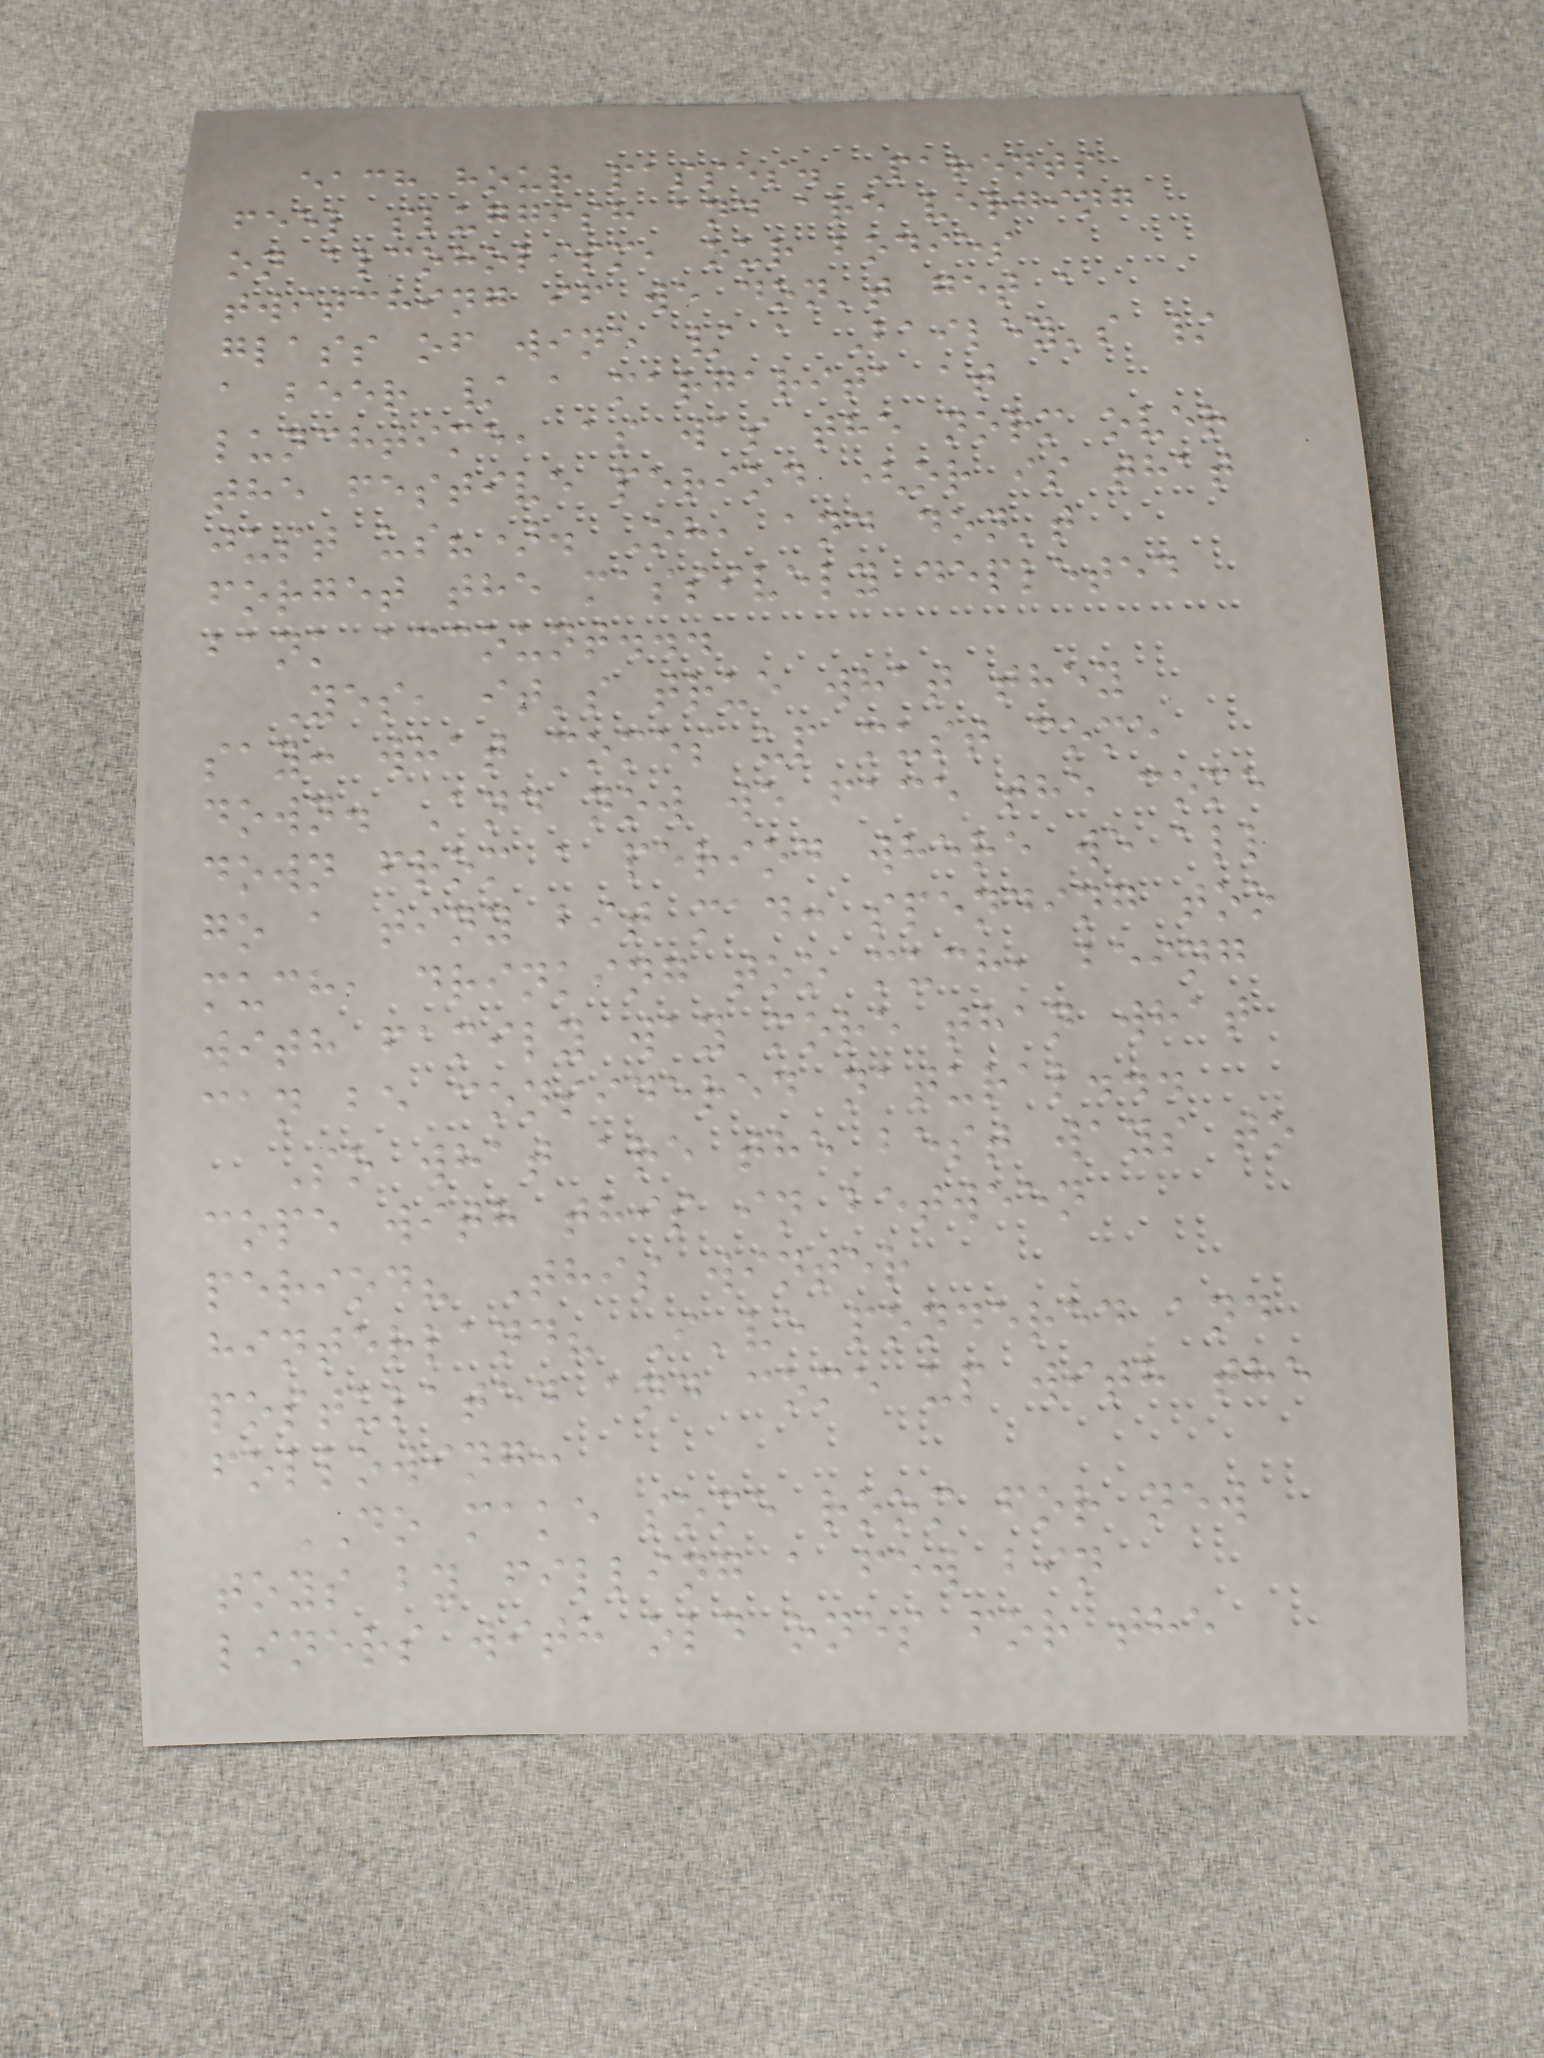each hour passes. Parents
feel sluggish and are verging
on alcoholism, our bodies
twitching if we don't get a
glass of wine / a Bailey's /
a beer / a margarita at
lunchtime, as was the norm over
the festive period (or is that
just us?). Oh, and don't
forget the massively depleted
bank account...
Yes, it's true what they
say: what comes up must come
down. And now we face the come
down from a period where we all
go a tiny bit mad: spending too
much, drinking too much, being
with family way more than what
can be considered natural...
So what are the best ways to
cope with this in between
period? This winter
hinterland? I've pondered and
postulated and come up with the
following:
DO make some room for new
toys by filling a few bin
liners with old ones for the
